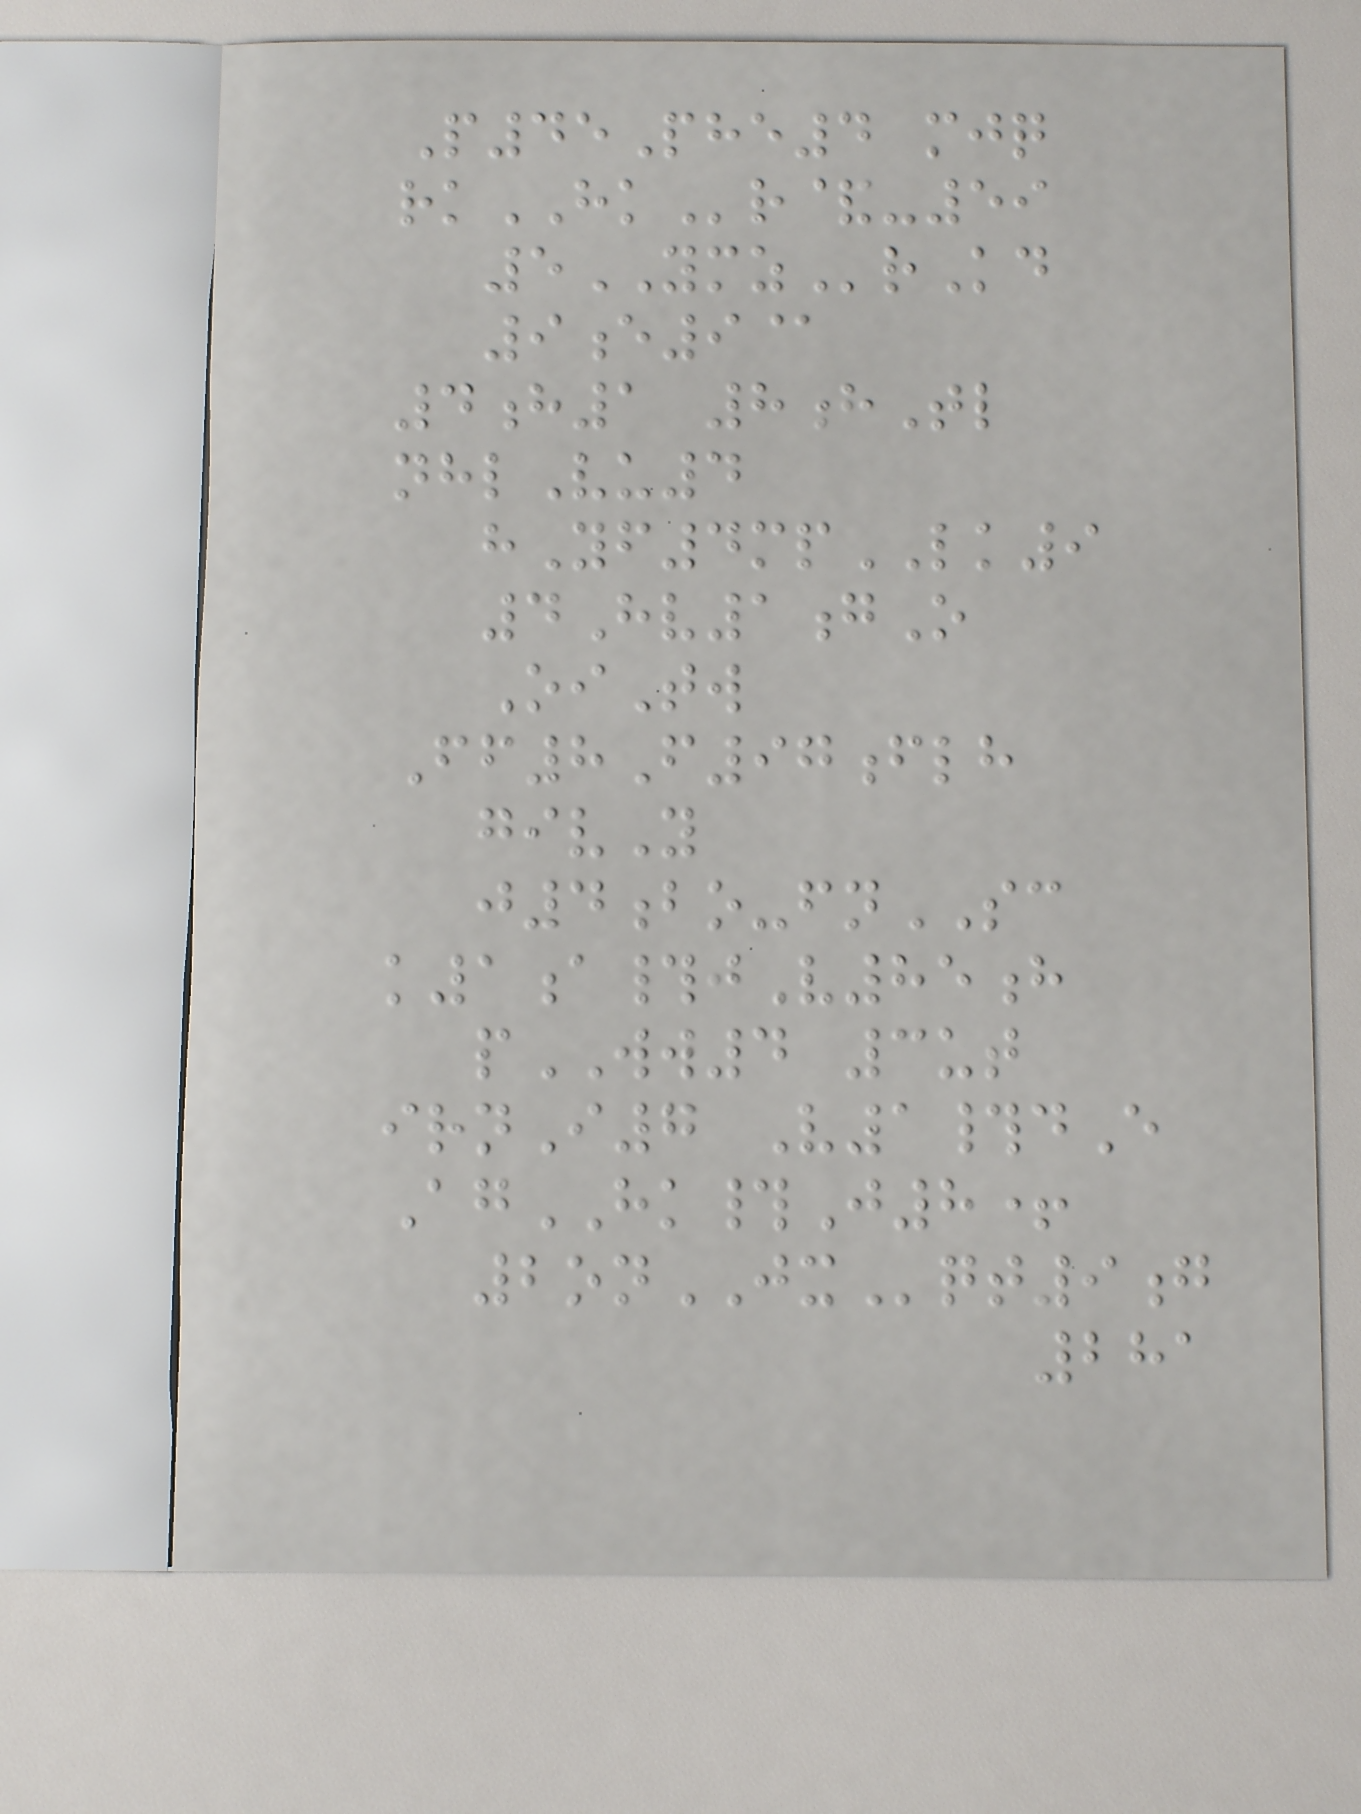P45Phe4 mjq
rkHKr&-59
5YMZrKd
9e9@
4h1 8hTl
nhlVu4
hYf4mpLK9
4Hv1gO
OiTw
Ff8F97flh
givY
j4bo-fnSC
k1a#jV85h
pWW4 3ut
irnI7 V1#dE
AgHK#J8+
2onJXqt9g
281
